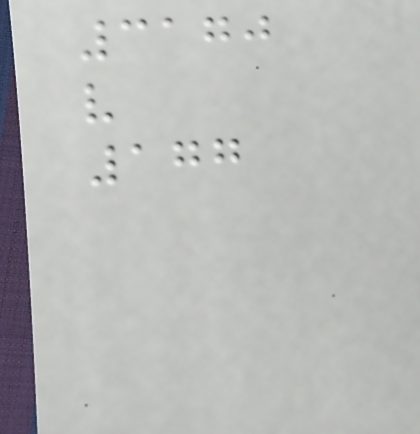3170
v
177
